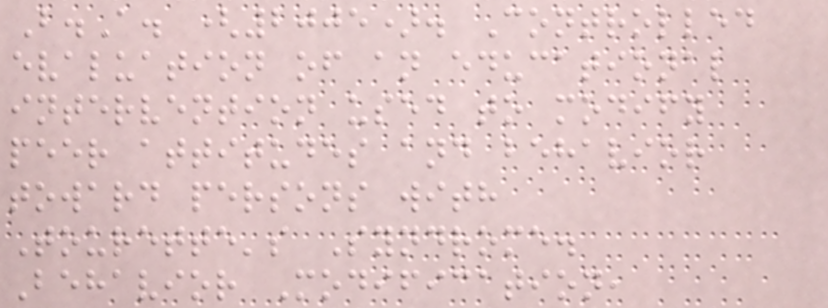B.A. (2005). Controlled
evaluation of an educational
intervention used to modify
peer attitudes and behavior
toward persons with
Tourette's Syndrome.
Behavior Modification,
